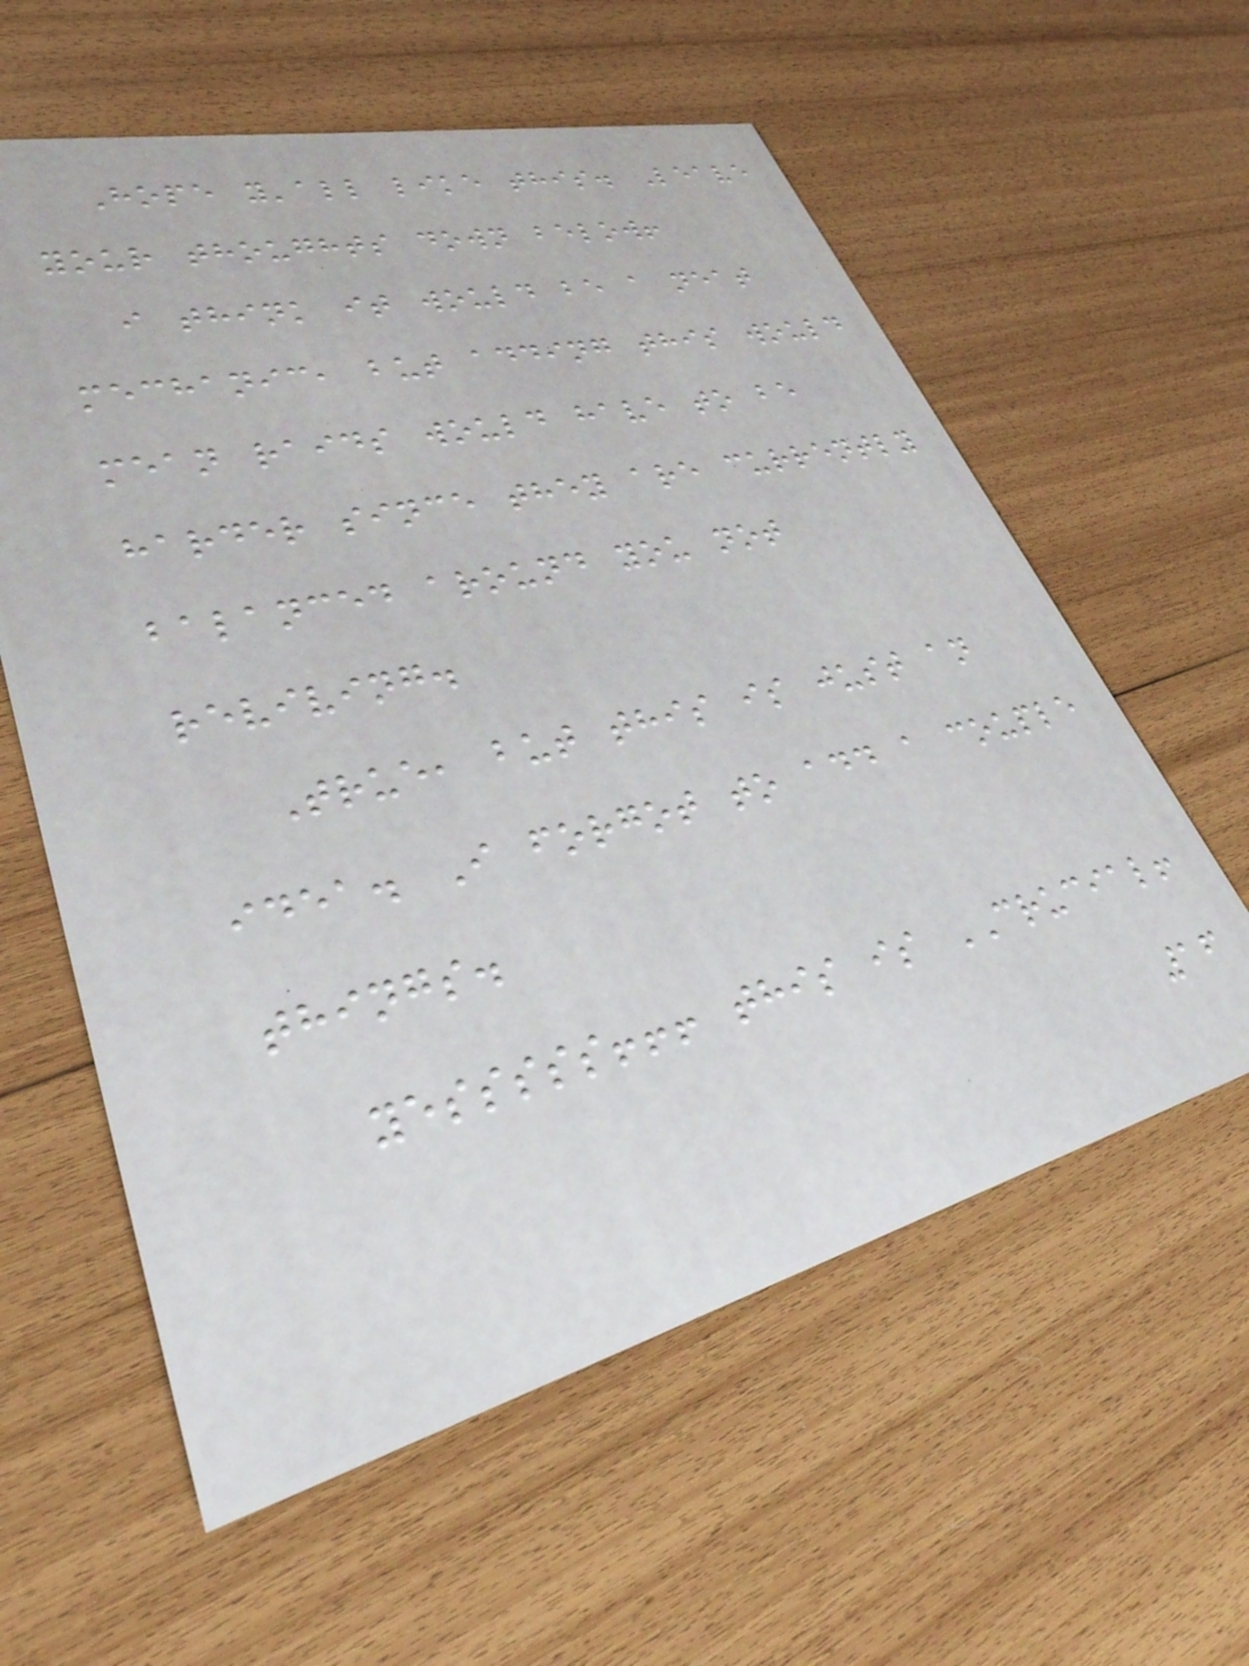Hope y'all like this. Leave
your thoughts down below!
i think it would be a neat
mechanic, but adding this would
mean raids would have to be
harder since they are currently
balanced around you not
reviving.
True, but this is just an
idea. I forgot to add a couple
things.
yesssss!!! this is CRUCIAL!
16
